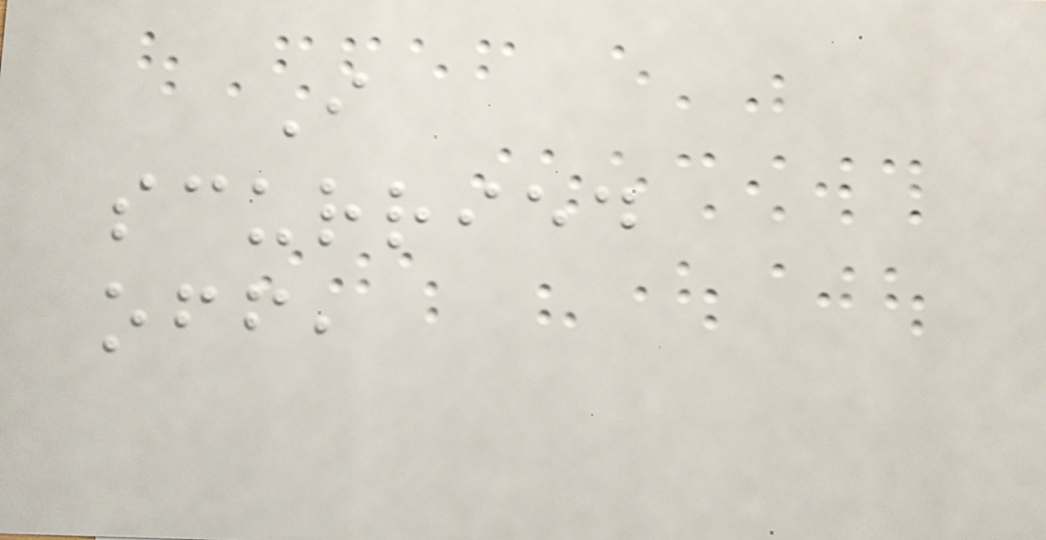I
scurried
off,
